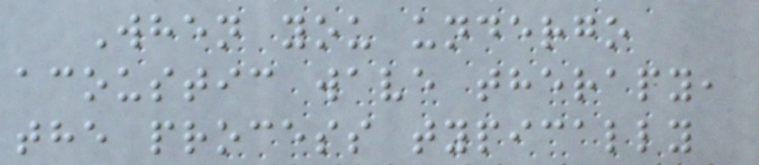When you undergo
acoustic wave therapy,
the process typically
